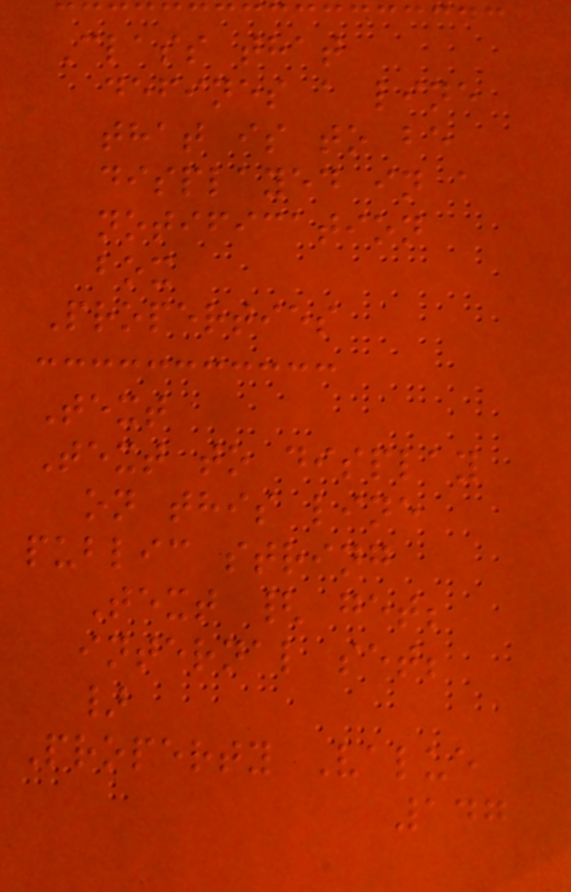Class that
defines a line
that is to be
displayed in a
notification
box
Properties
Text
Text to display
on this line
public string
Text { get;
internal set;
}
Property Value
147
